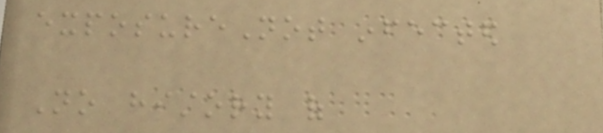exposureNot infected
No history of
